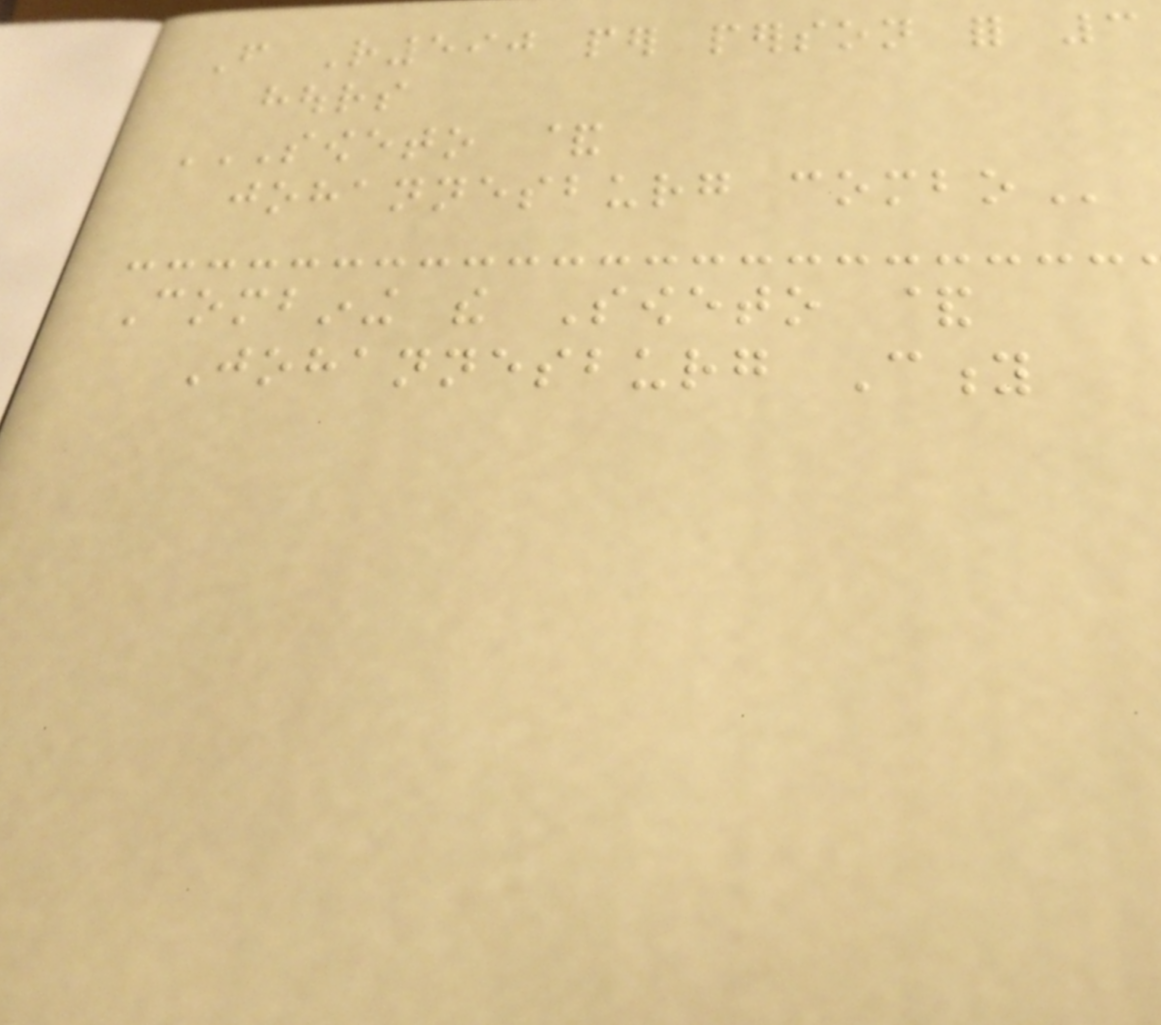From R590 per person for 3
hours
SOWETO &
JOHANNESBURG COMBO
Combining the Soweto &
Johannesburg City
